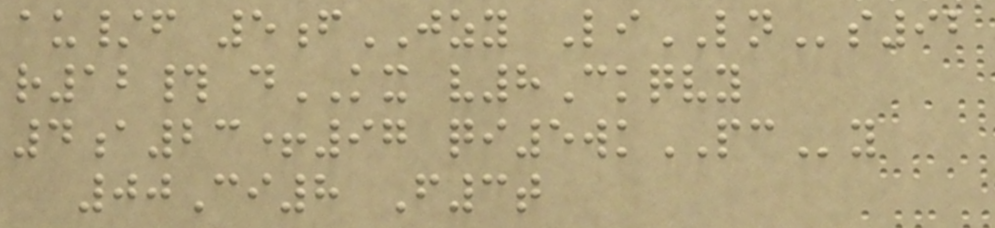au/f 5fJZY LiLNs92
r12# dKX v8Ckqvy
4a23+97 qi5wkPCy
00Ci8 F3t
